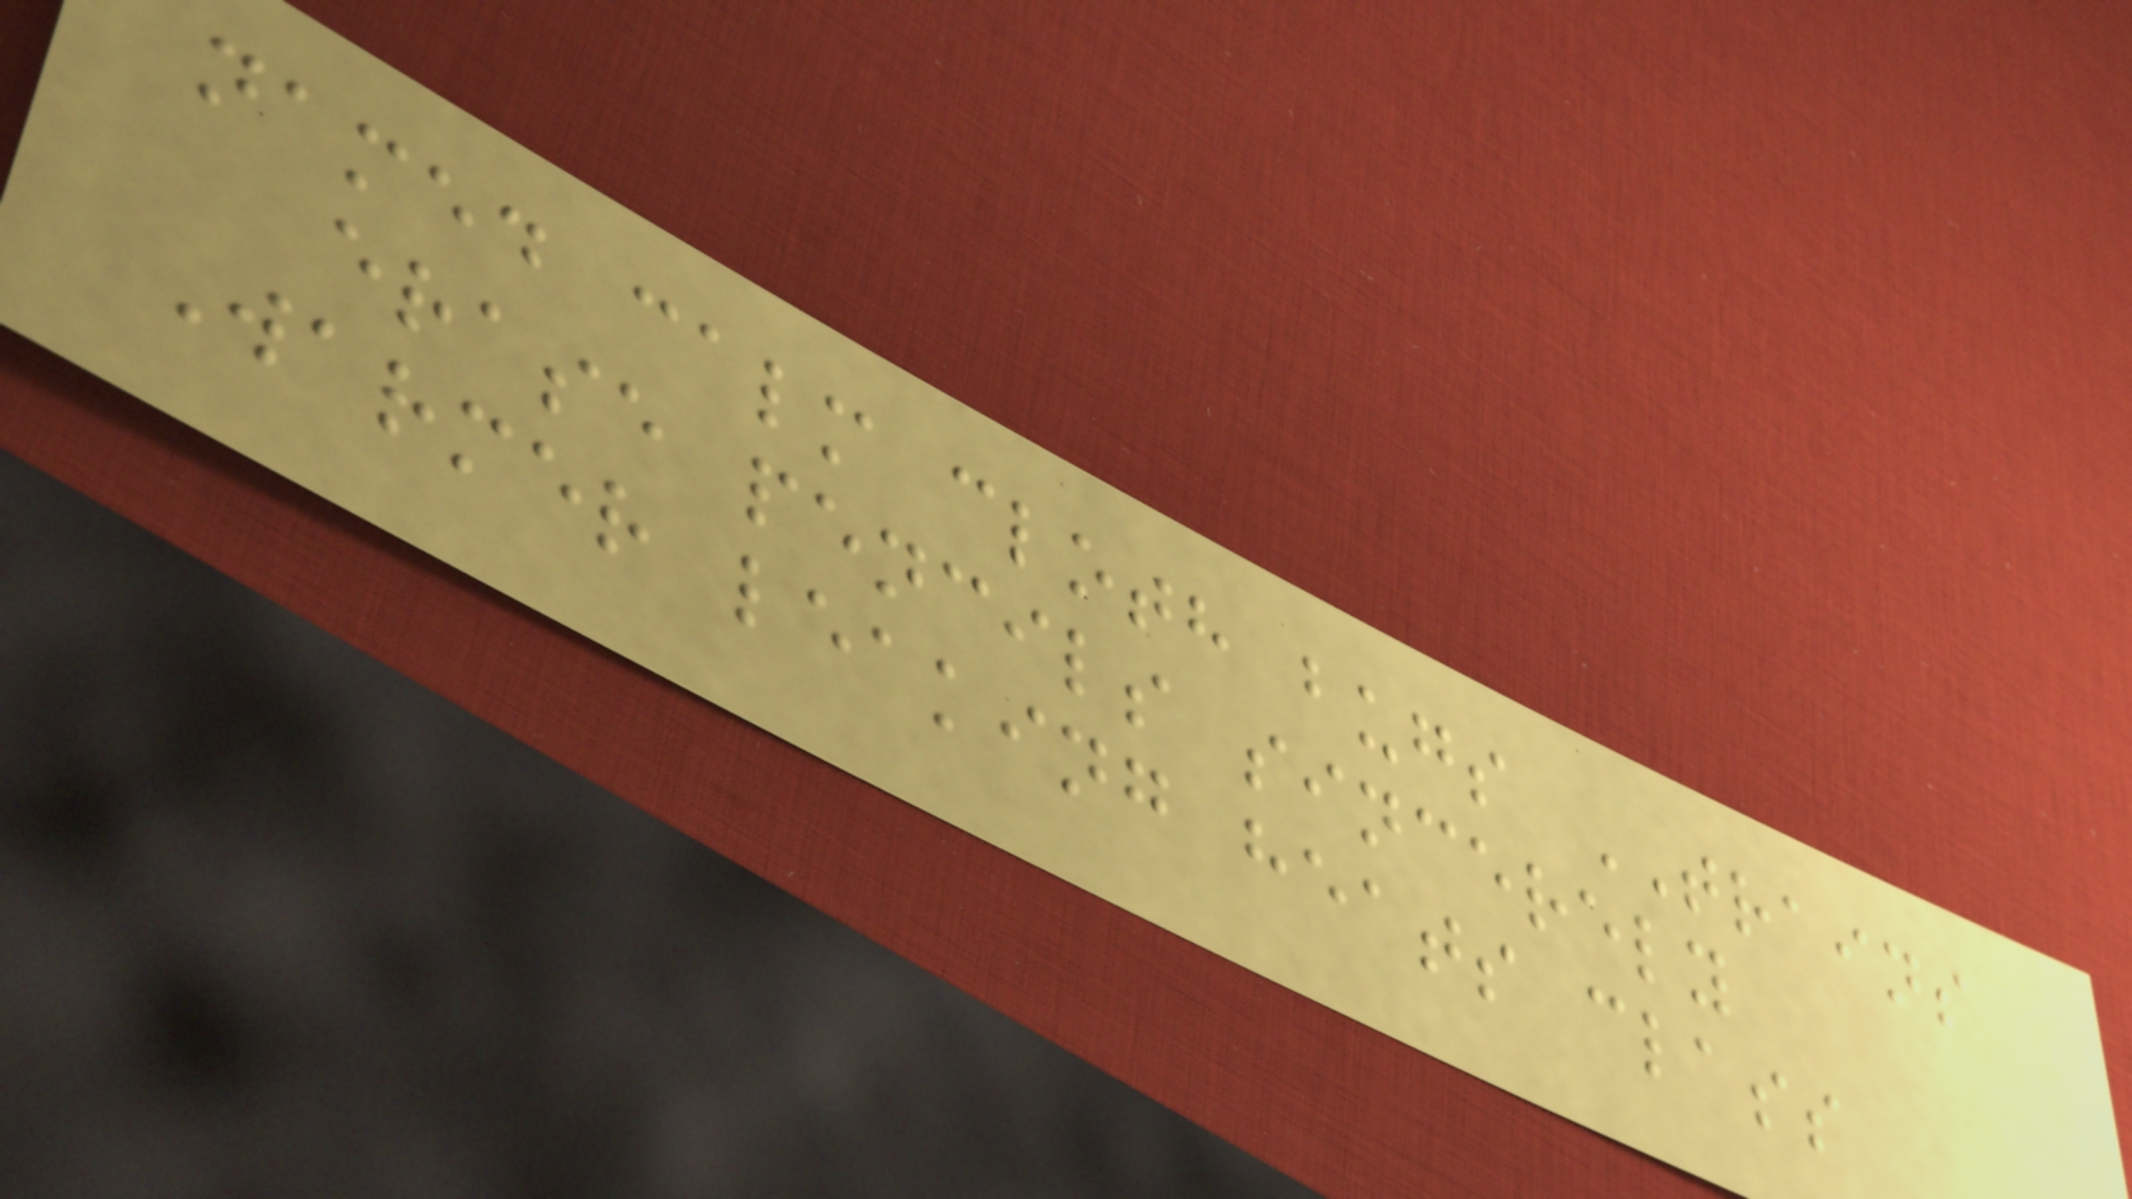named calm cloth bugs TRAINS
erase pencils sincerely
Warmer leaking heats class
